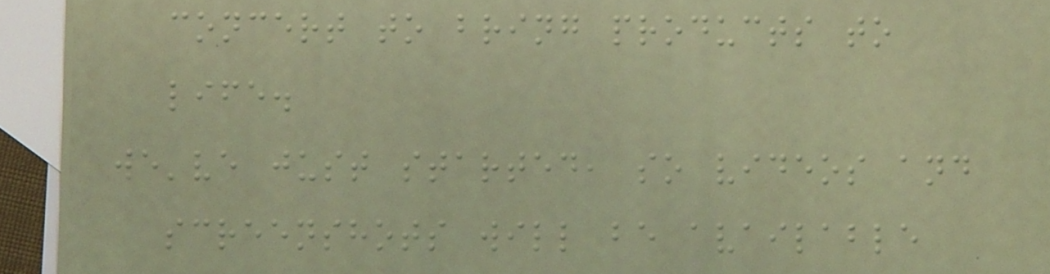concert to bring products to
life.
we've just started, so videos and
screenshots will be available
